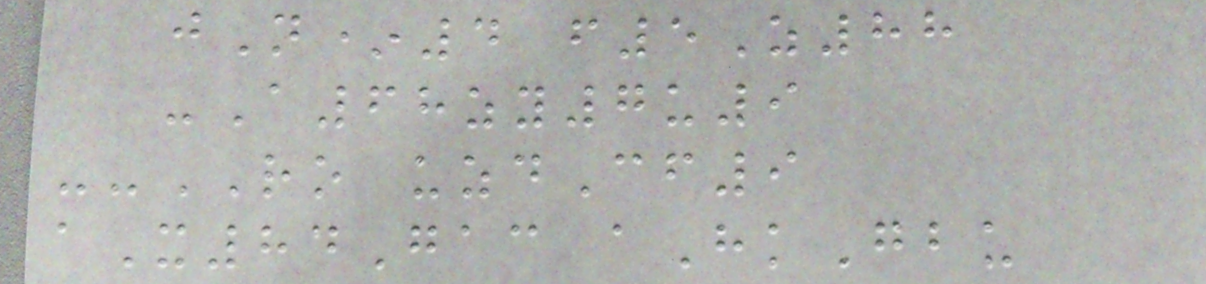jN*4 f5Z88
-A68zy7u9
--RO uzdCf9
aX84Gac aHkGbu
